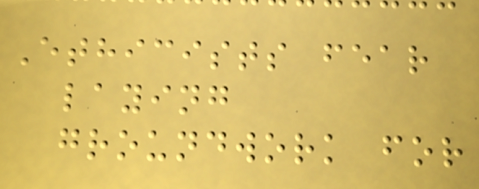Ethicists fear
laying
groundwork for
